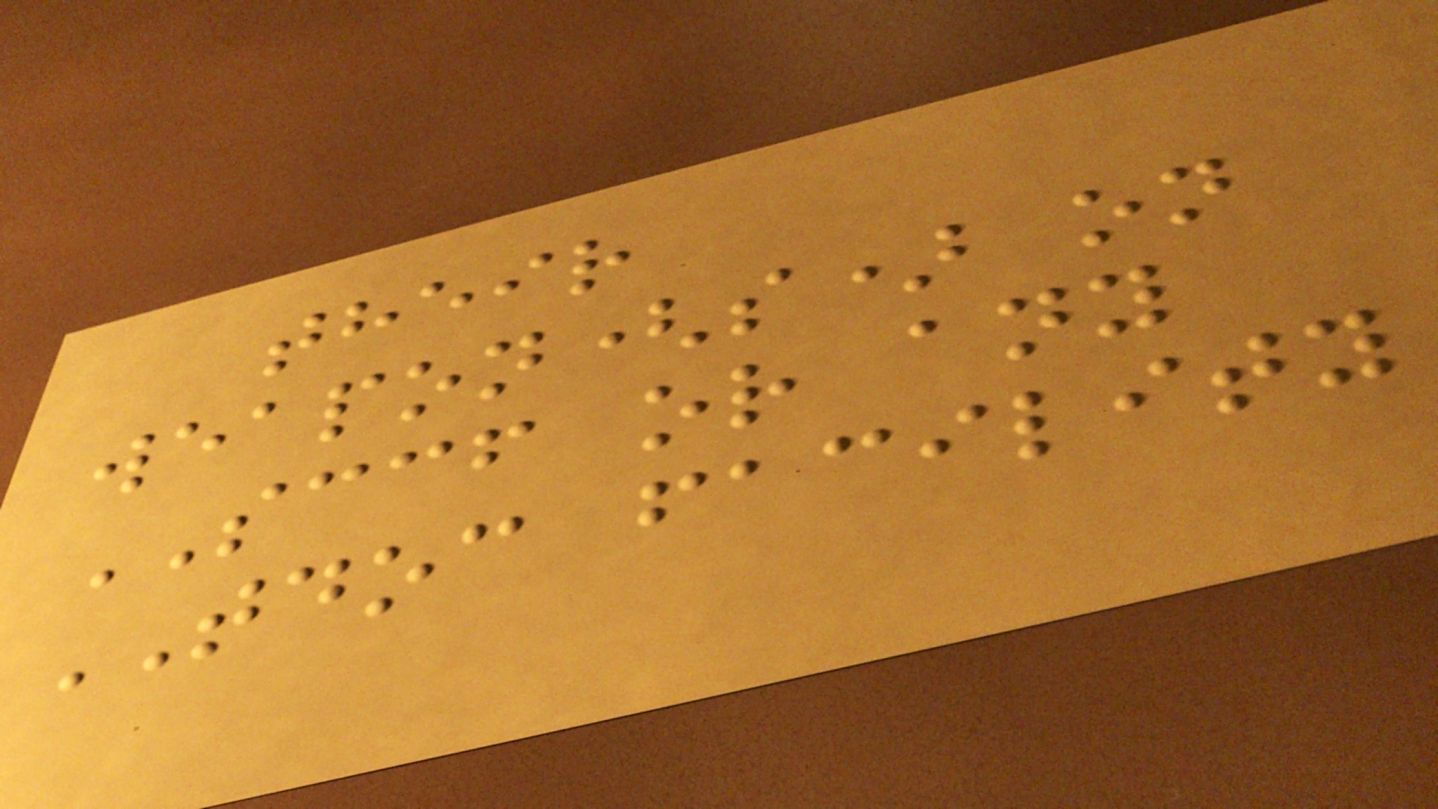their
weapon(s) on
SCCF or any
TDOC facility
